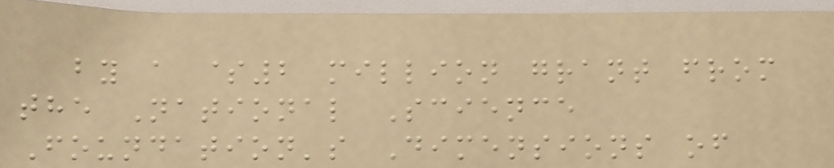by a $2 million grant from
the National Science
Foundation's Dimensions of
